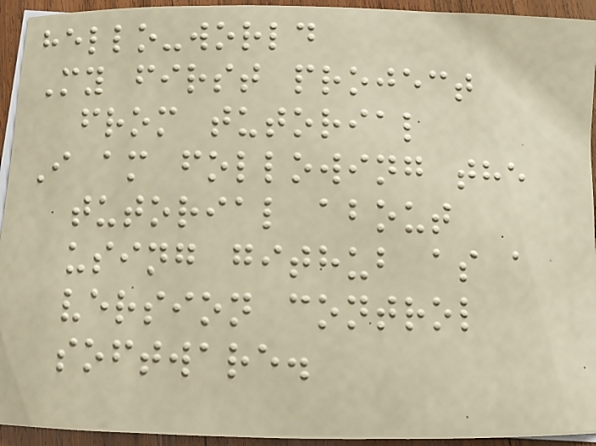hello-world
My first project
from tutorial
I am following the
tutorial about
using github as a
version control
software.
